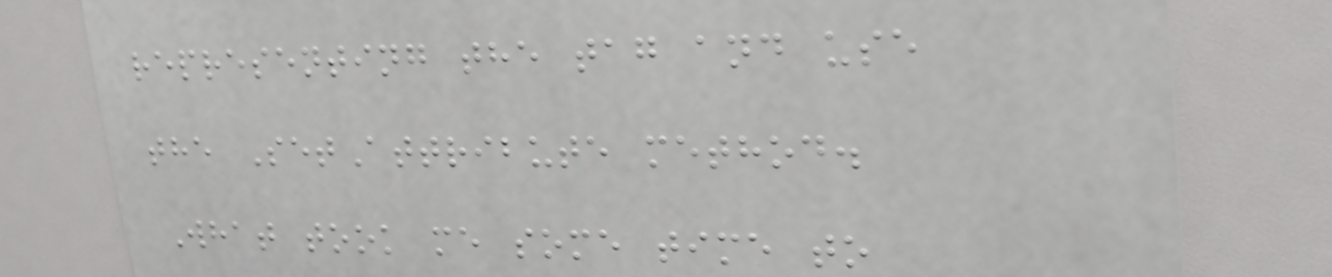representing the tag and use
the SetAttribute method.
What took me some time to
